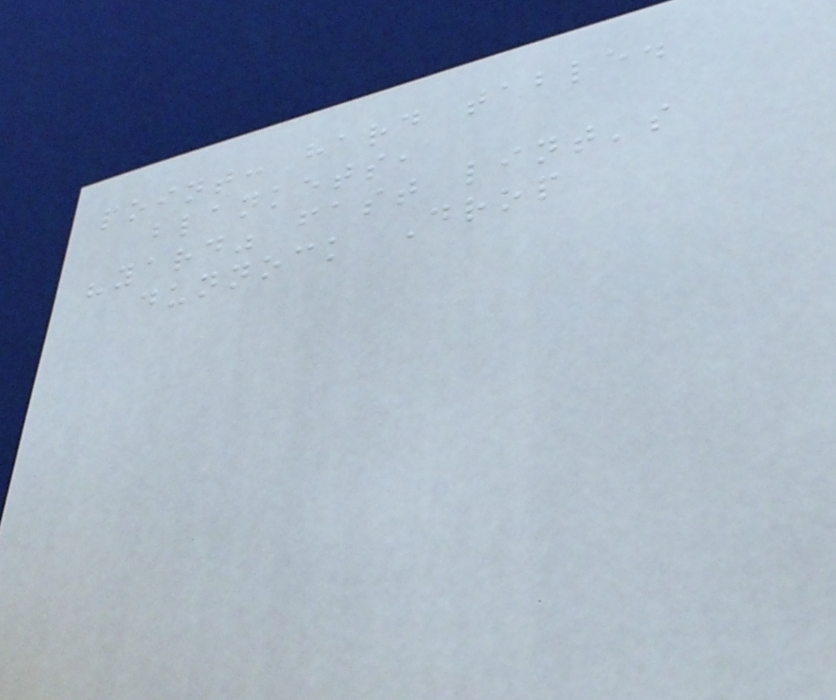point: hard table.
blankets,
"yard" fast lint's
dunnock Drop
